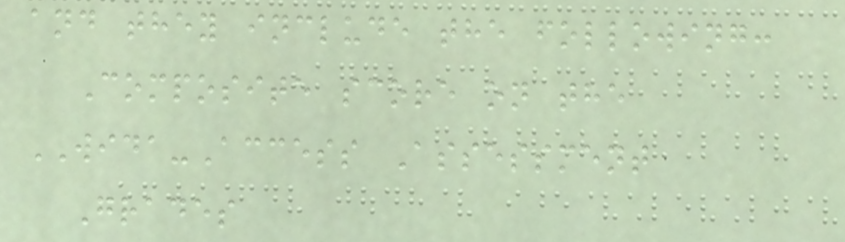and they include the following:
Composite score on the
WIDA-Access Assessment
Grades
